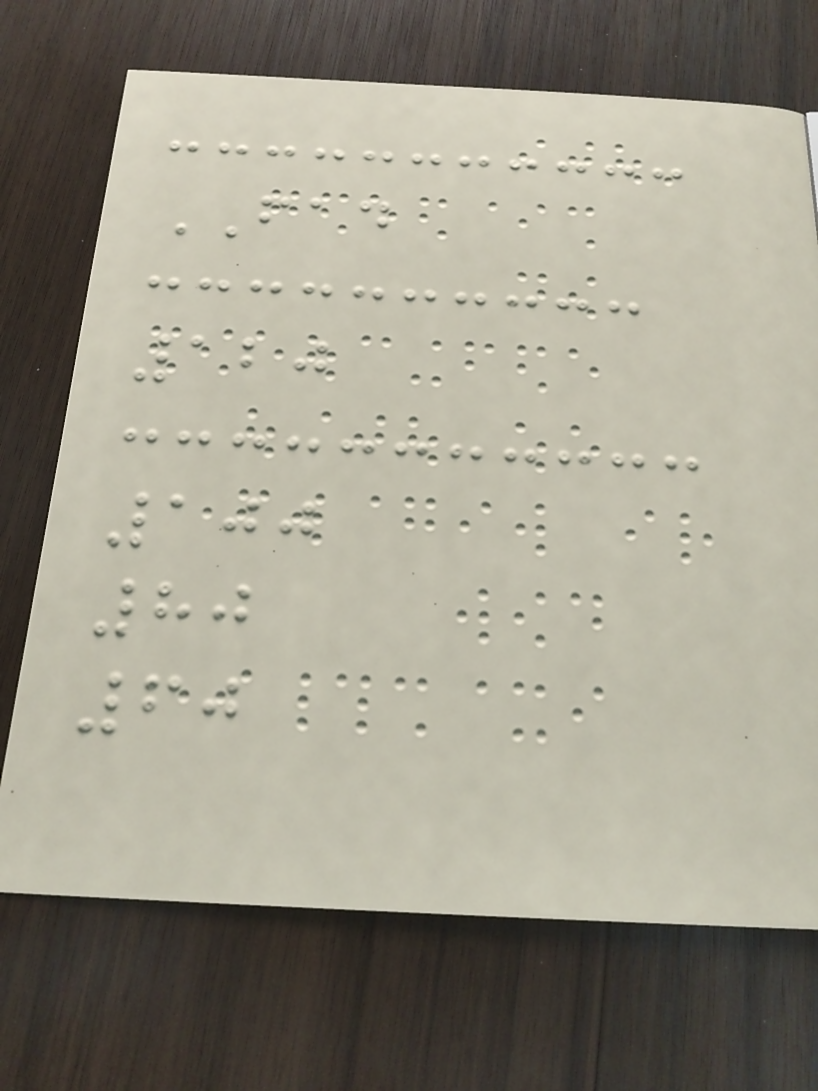FAD
120
100
80
60
